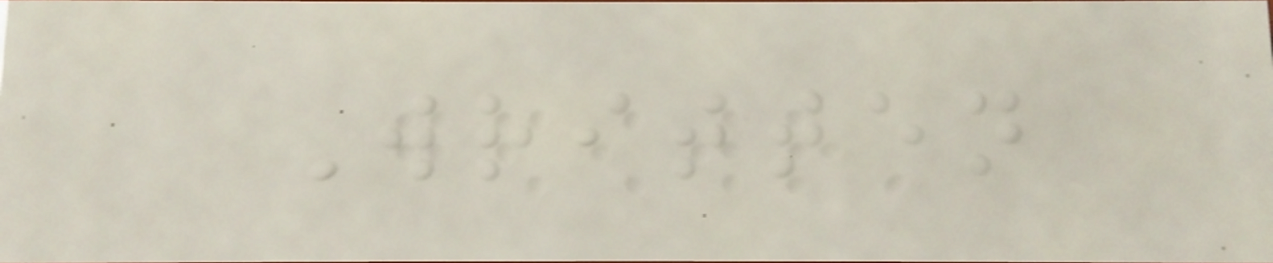Written
